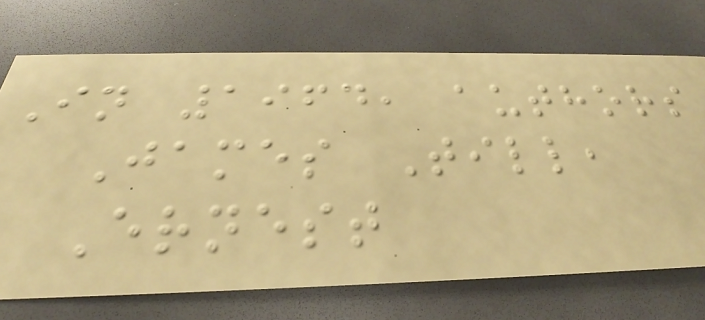In 1964, authors
James Till,
Ernest
